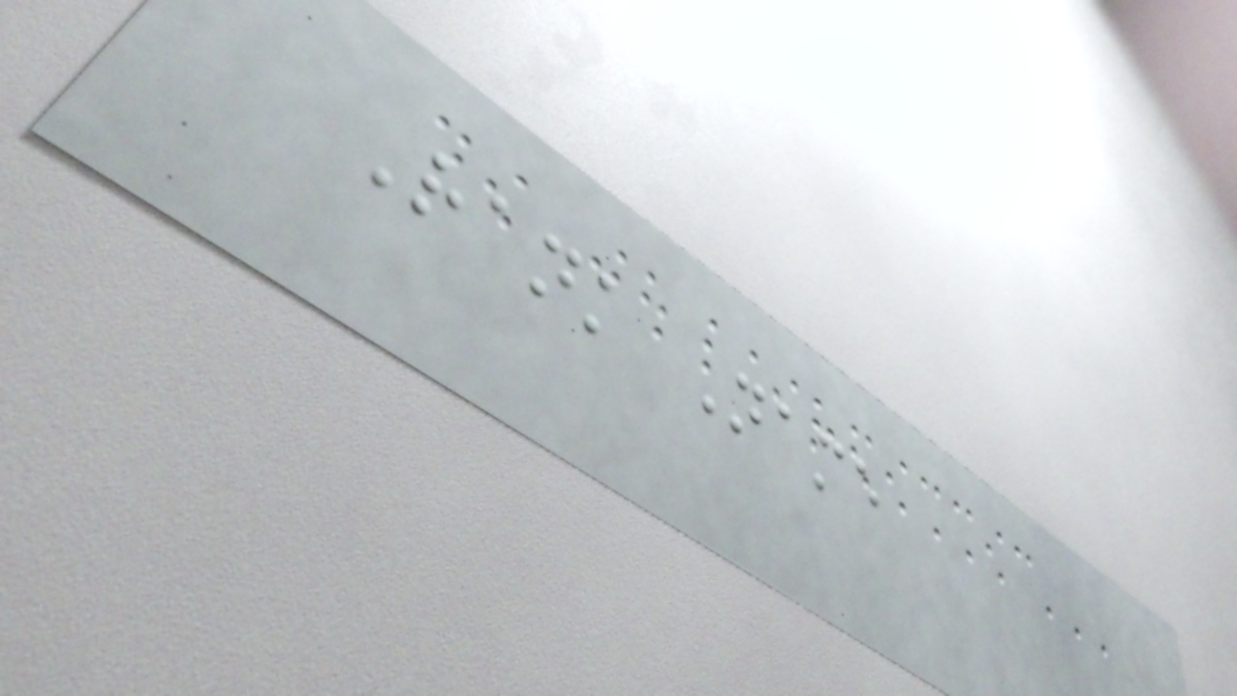Rank Name
